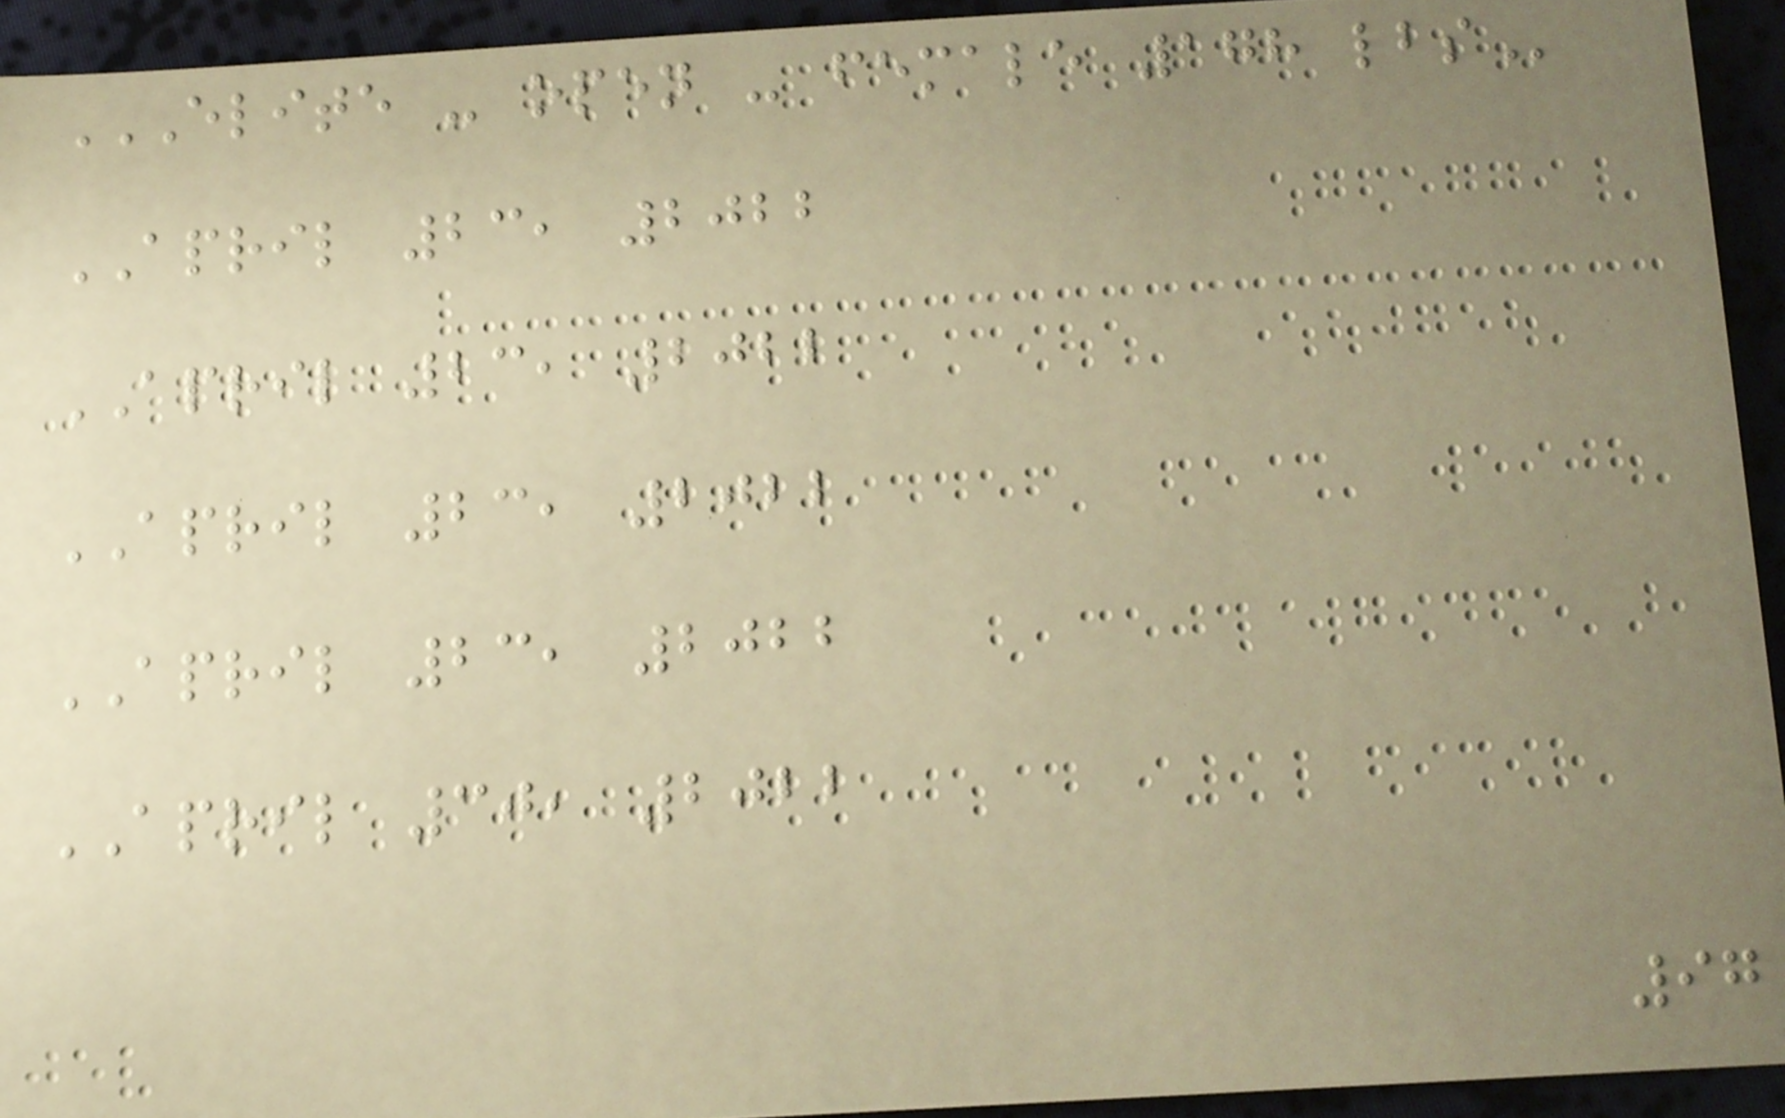ELITE - OPEN - FEMALE 178 LBS
APRIL 23, 2022
APRIL 23, 2022
APRIL 23, 2022
APRIL 23, 2022
APRIL 30, 2022
97
